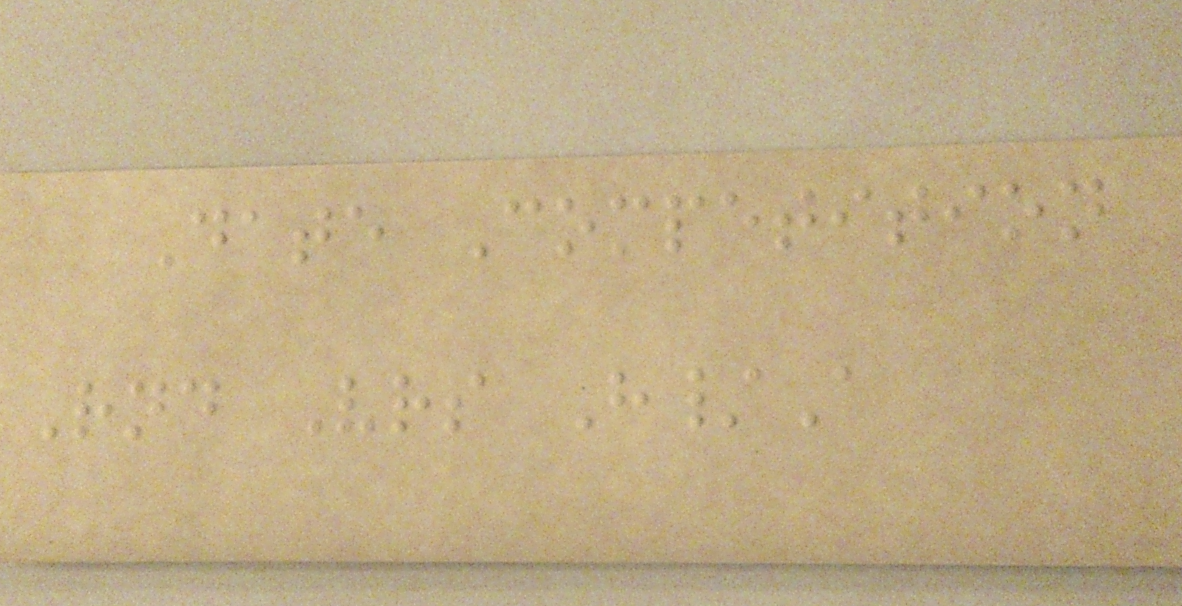Date Competition
Rnd Vrs H/A
